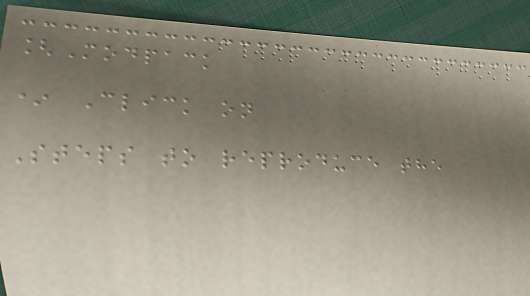[Modpack
* Click on
Steps to reproduce the
